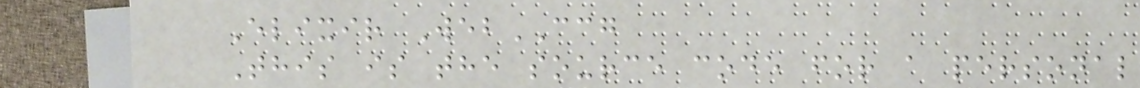Elixir WebCCG
This is the source code for a personal
